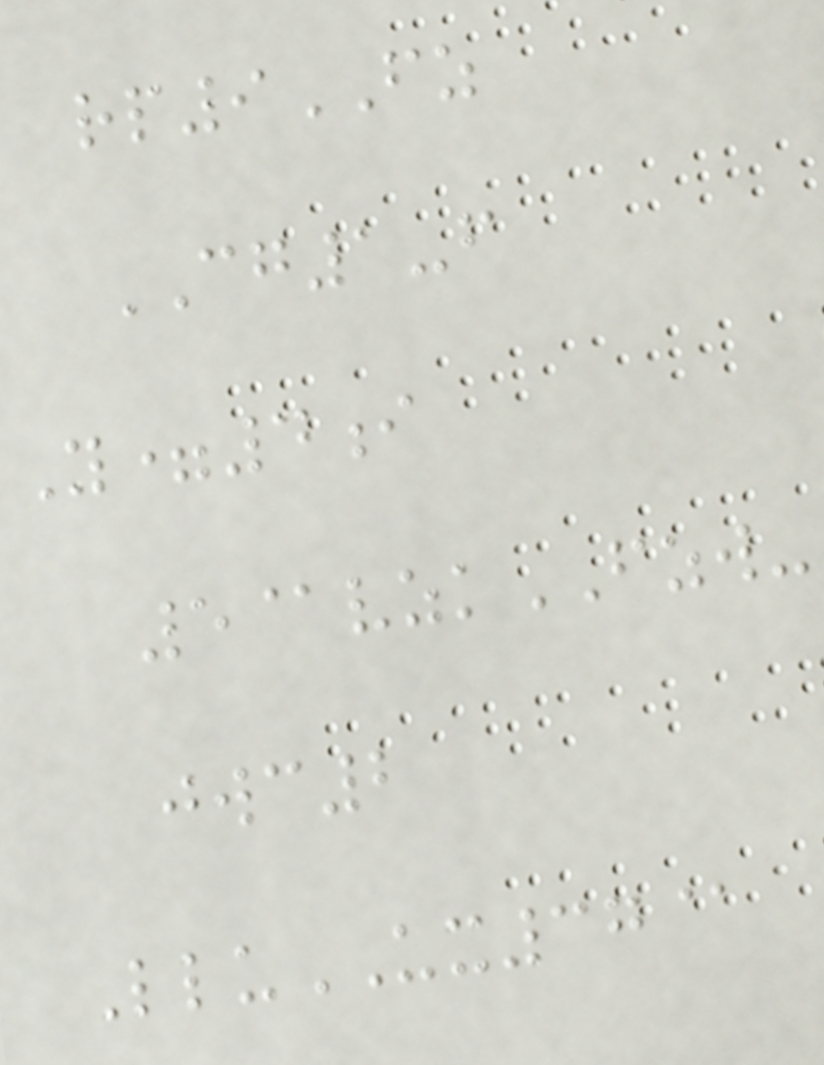rp9FZ
CG1-f
Y=4i
5@vzkFZW-
jwc2
LluUX37@
